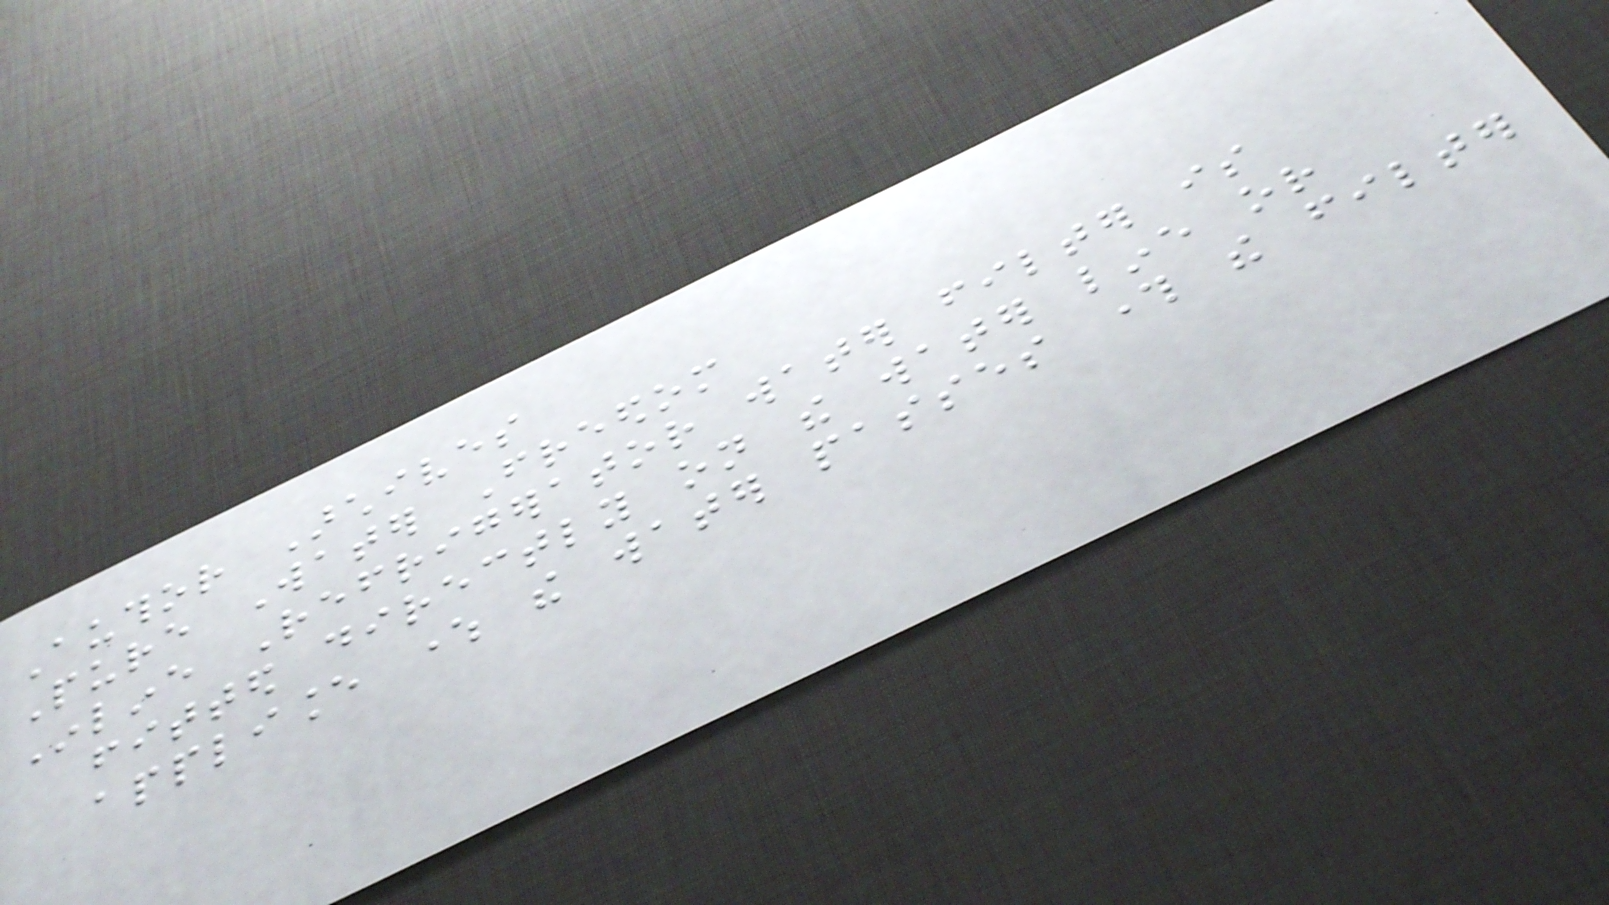Author Archives
Pure Water Freedom
Inline Refrigerator water filter is
fitted directly on the water line or
appliance where the water passes through the filter
